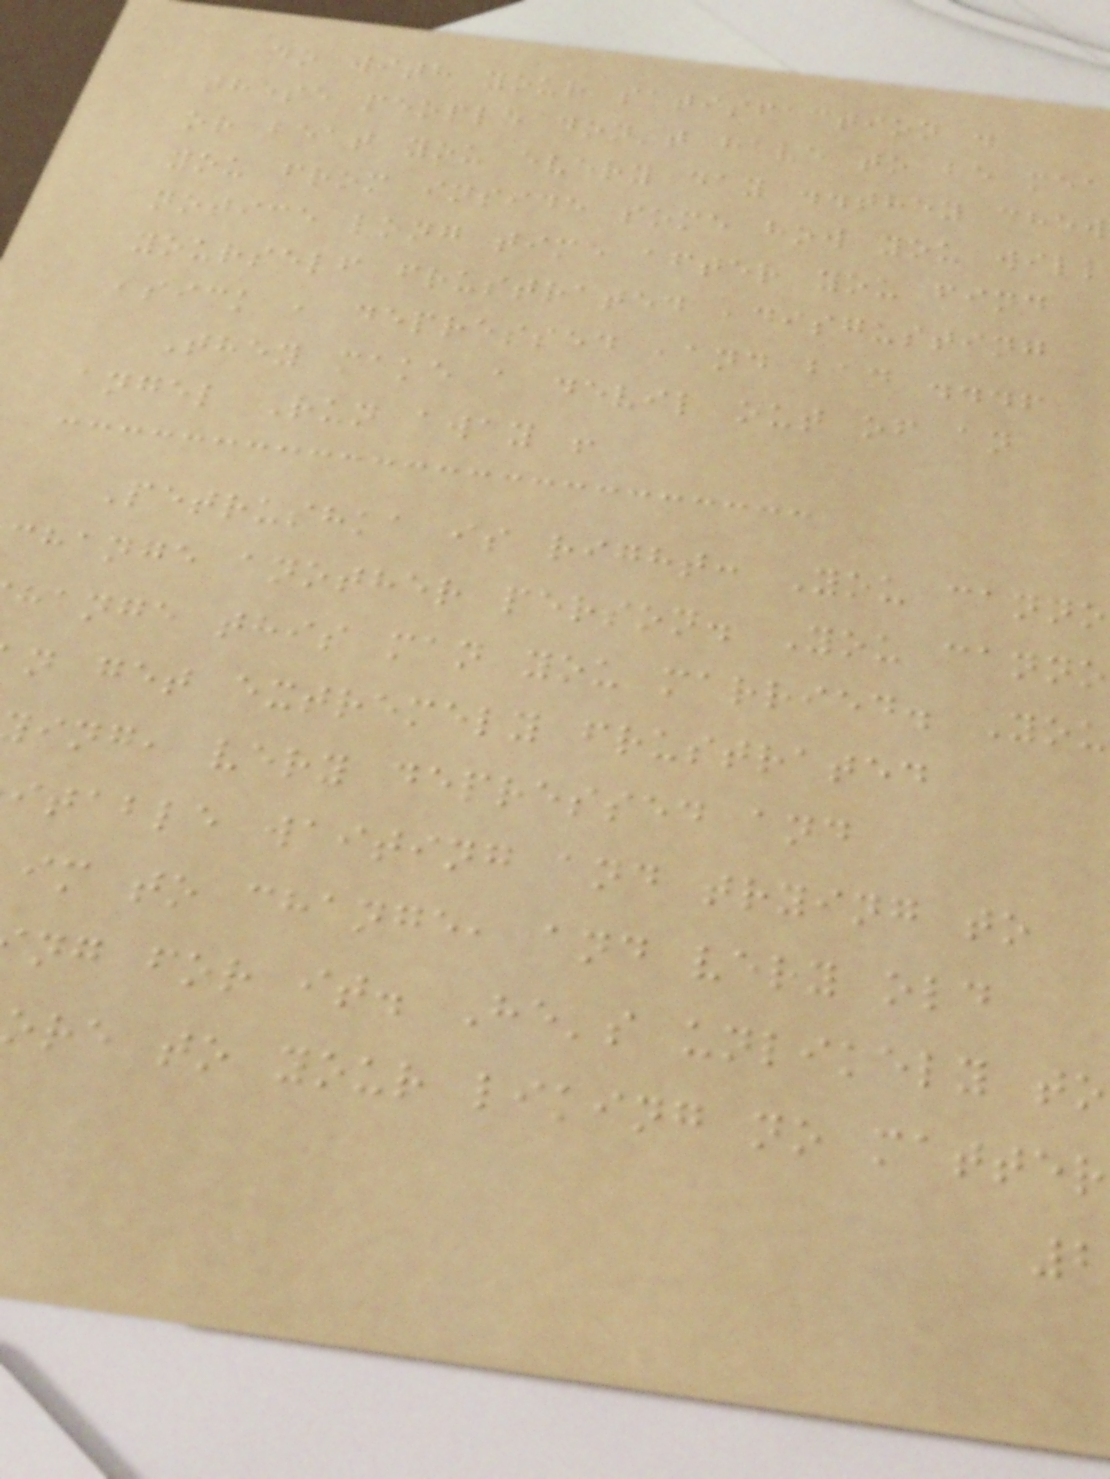do with your satisfaction .
these people don't have to be mea
or beat you every day ..they chew
you from inside some how you will
notice long time after you find
yourself frustrated ,disgusting
,sick , depressed ,and bad ...!
They make a devil out of an
angel Run away !
Petrushka is right: You canno
change another person. You canno
hange this man you married. You
n get extremely frustrated
ing, very depressed and
itable waiting and trying to
im to change, and very old
ng for it. He's unlikely to
ore to your liking no matter
